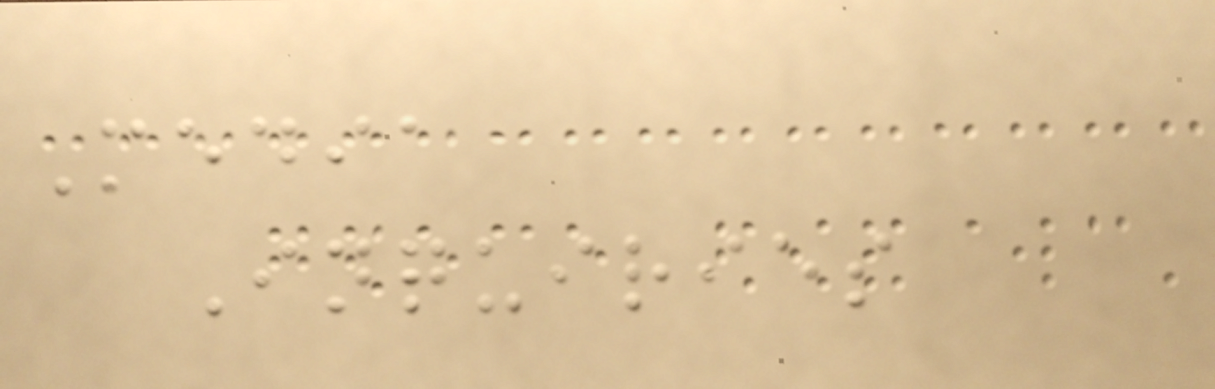Media
Inquiries
